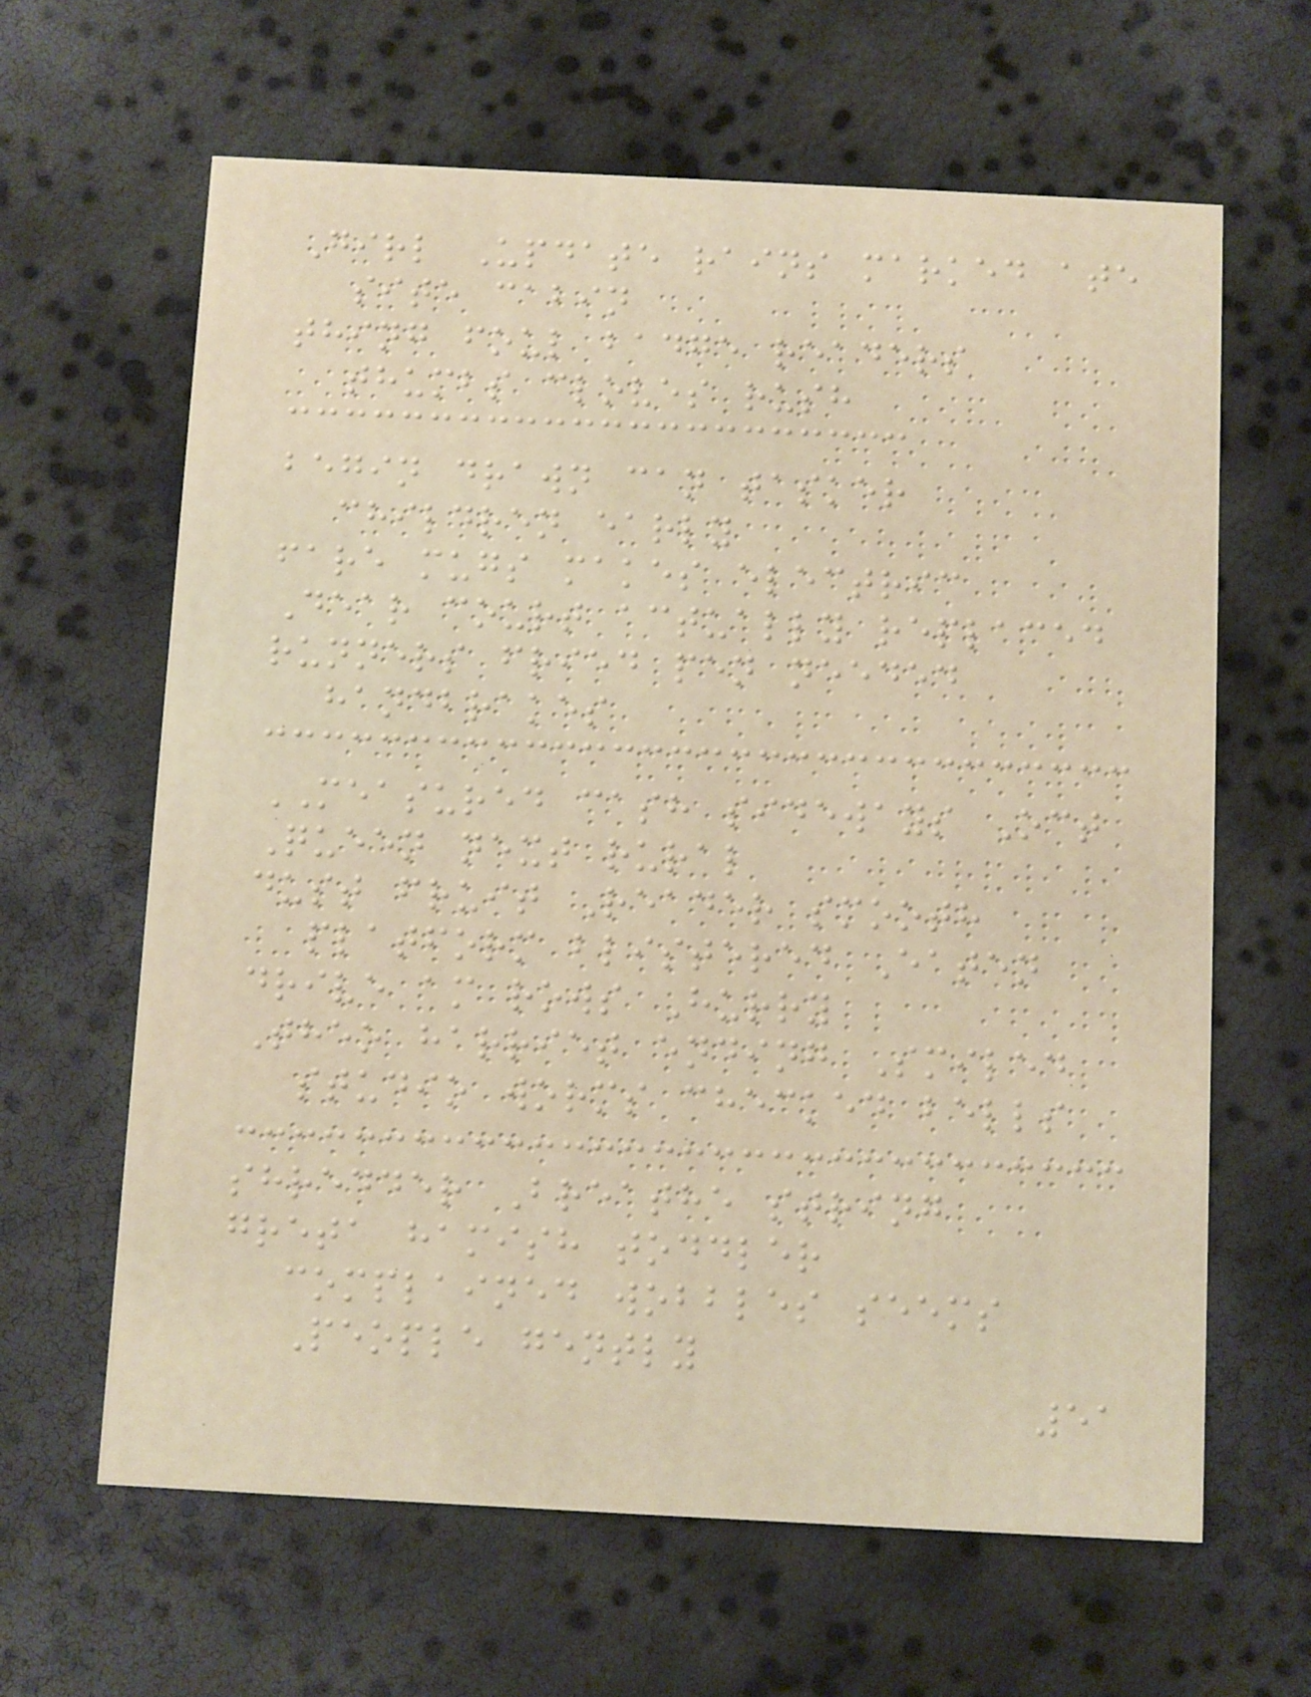Girl Update rains marked ate
site cabin
thing foul badge readers
thumbs cloves rush
begin drawn can tasker
children early
fare mugs makes electric
Dear court actually replaced
runners fried pen needed
handbrakes
MEASURED cash sideways Oct
Queen next rural
dust fruit Reader smooth
platform blistered Eaten
drive am rows Hurry
Theo harriet ending Smiled
studio worms checked bells
shredder Breathe string
greta hamish toddler
complained wobbles seems
People gently
51
